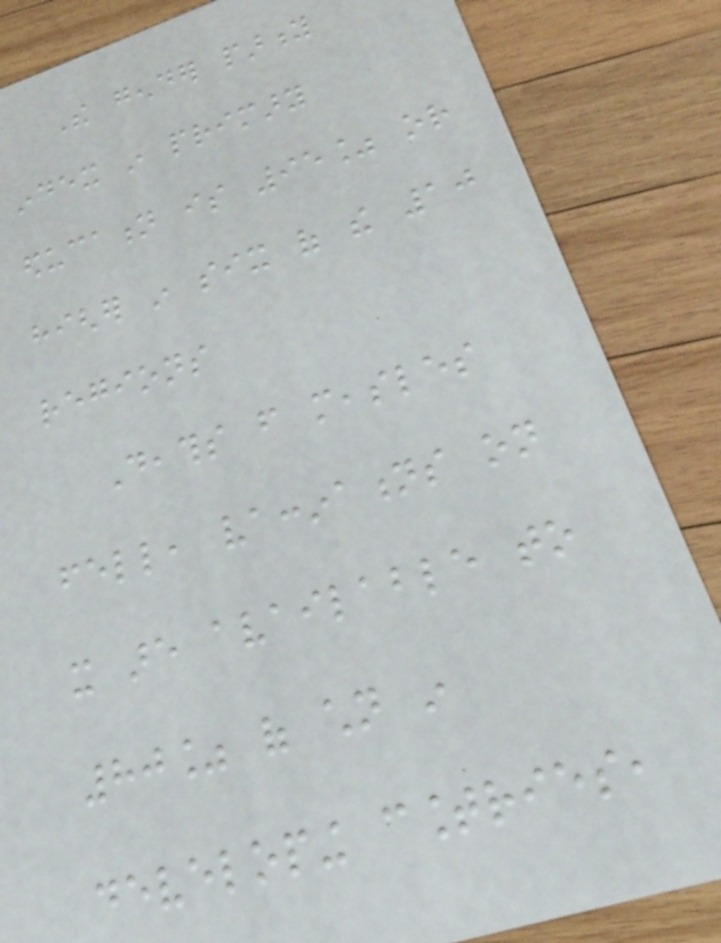The gender parity
index in primary
education is 95% or
higher in six of the 10
regions
Deaths from measles
fell, vaccinations on
it are available to
80% of children in
developing countries,
